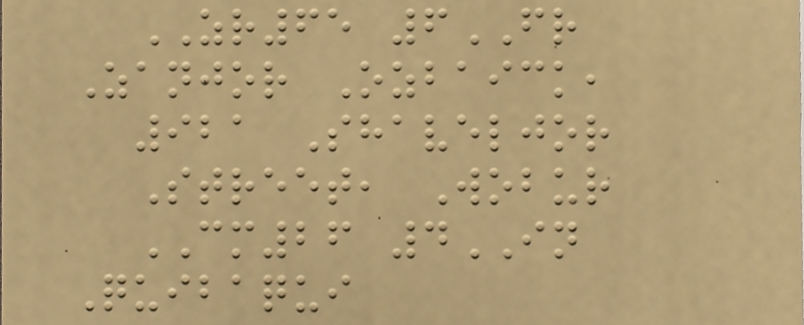ZR65 6FR
Zanjor Ozbaick,
921 Shaveljor
Street, Wobur
CM26 4IN
Quibaqui
